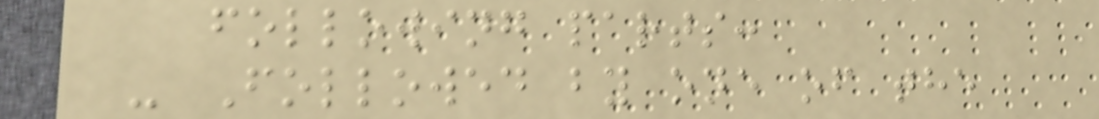following parts:
- Followed by one of the
